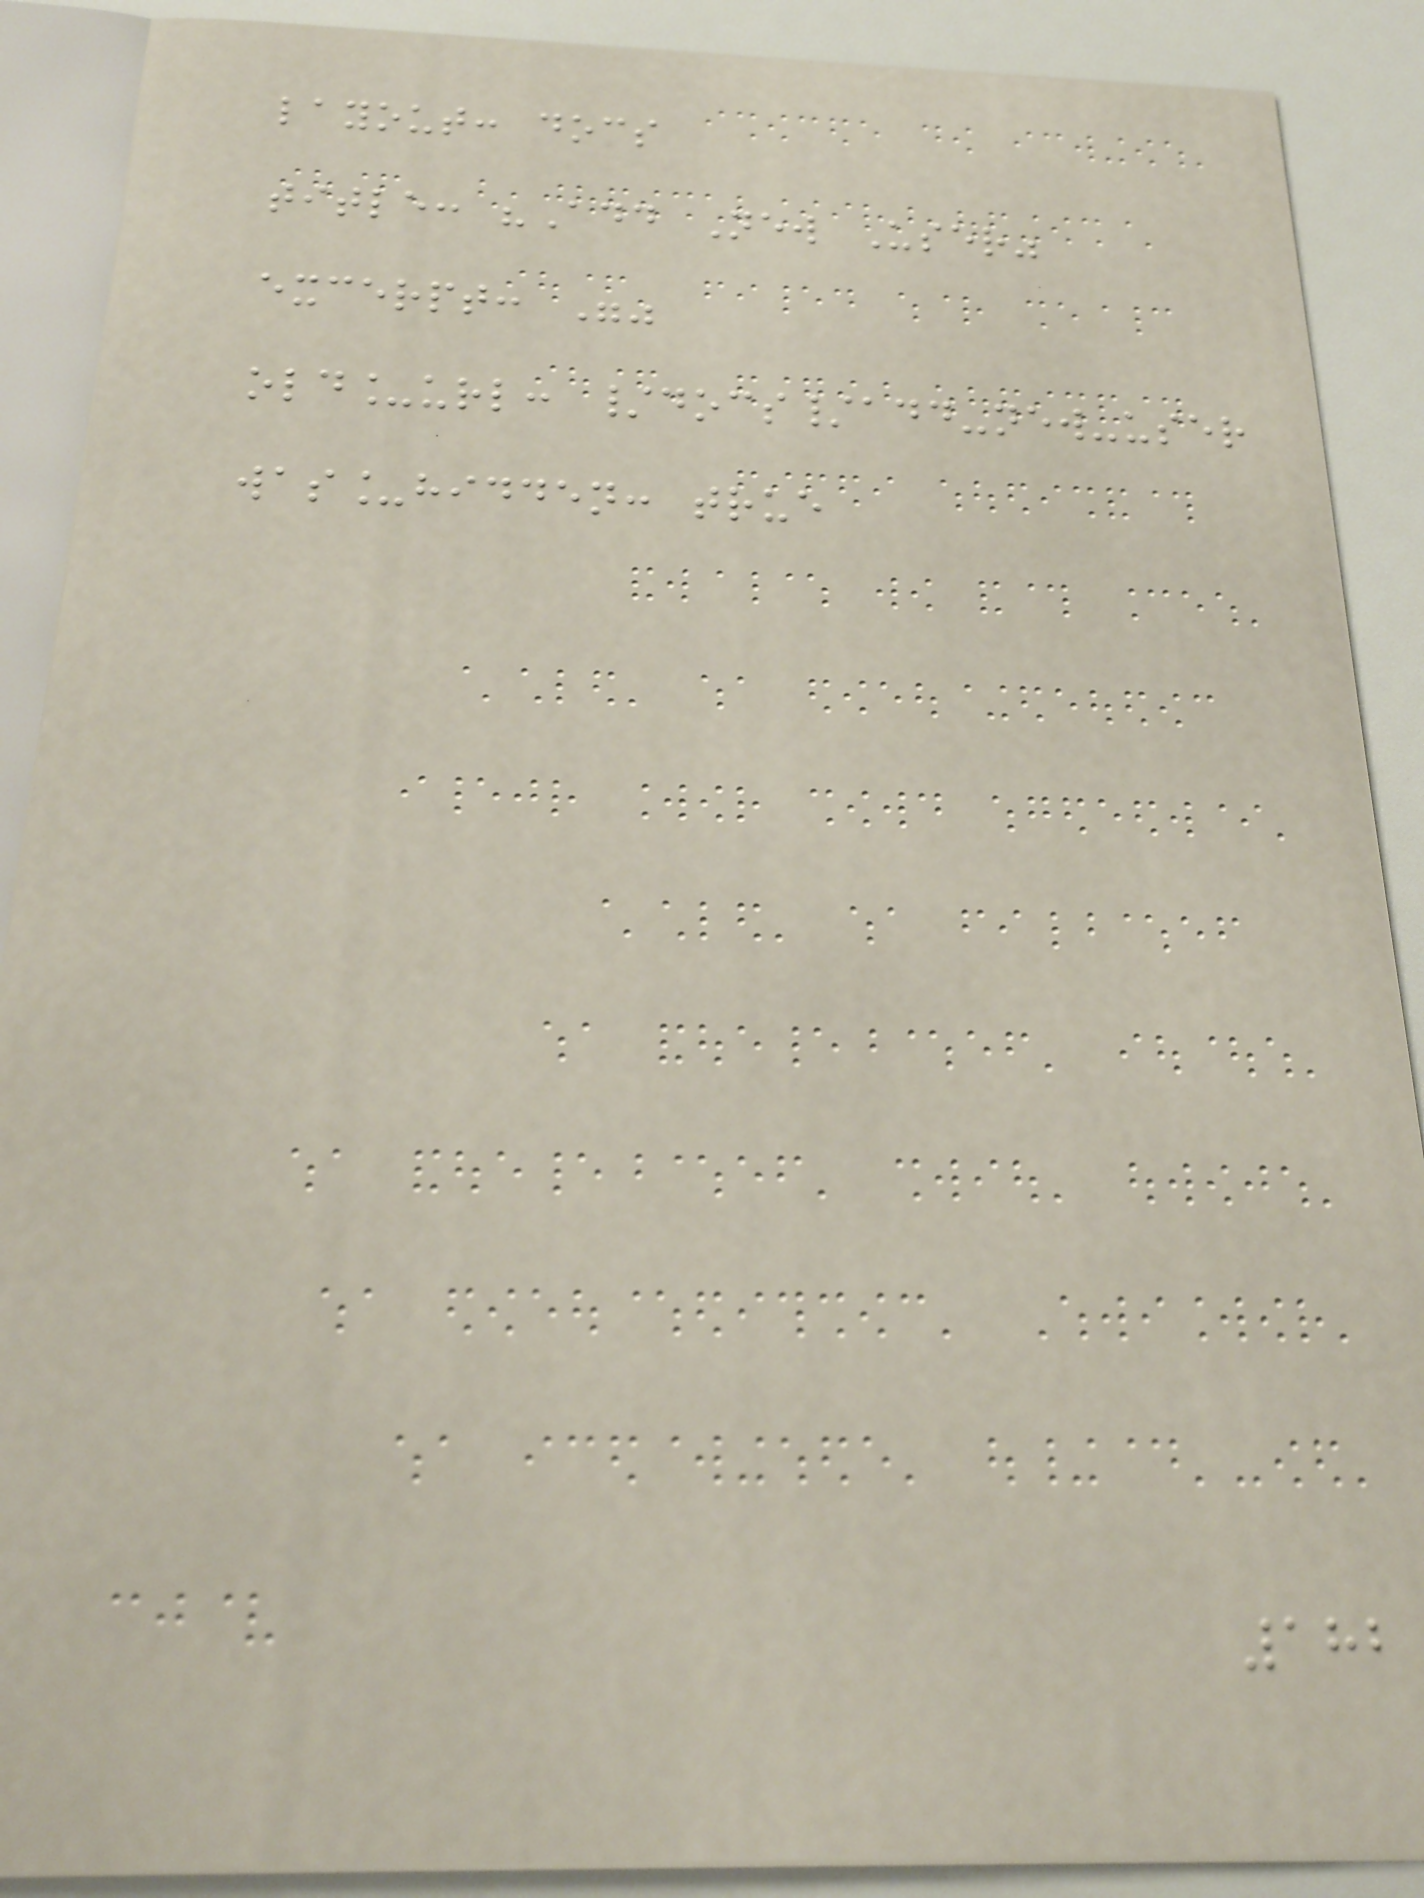layout: docs
title: "Add New User"
excerpt: ""
old_url: /docs/add-new-user
was_hidden: true
182
